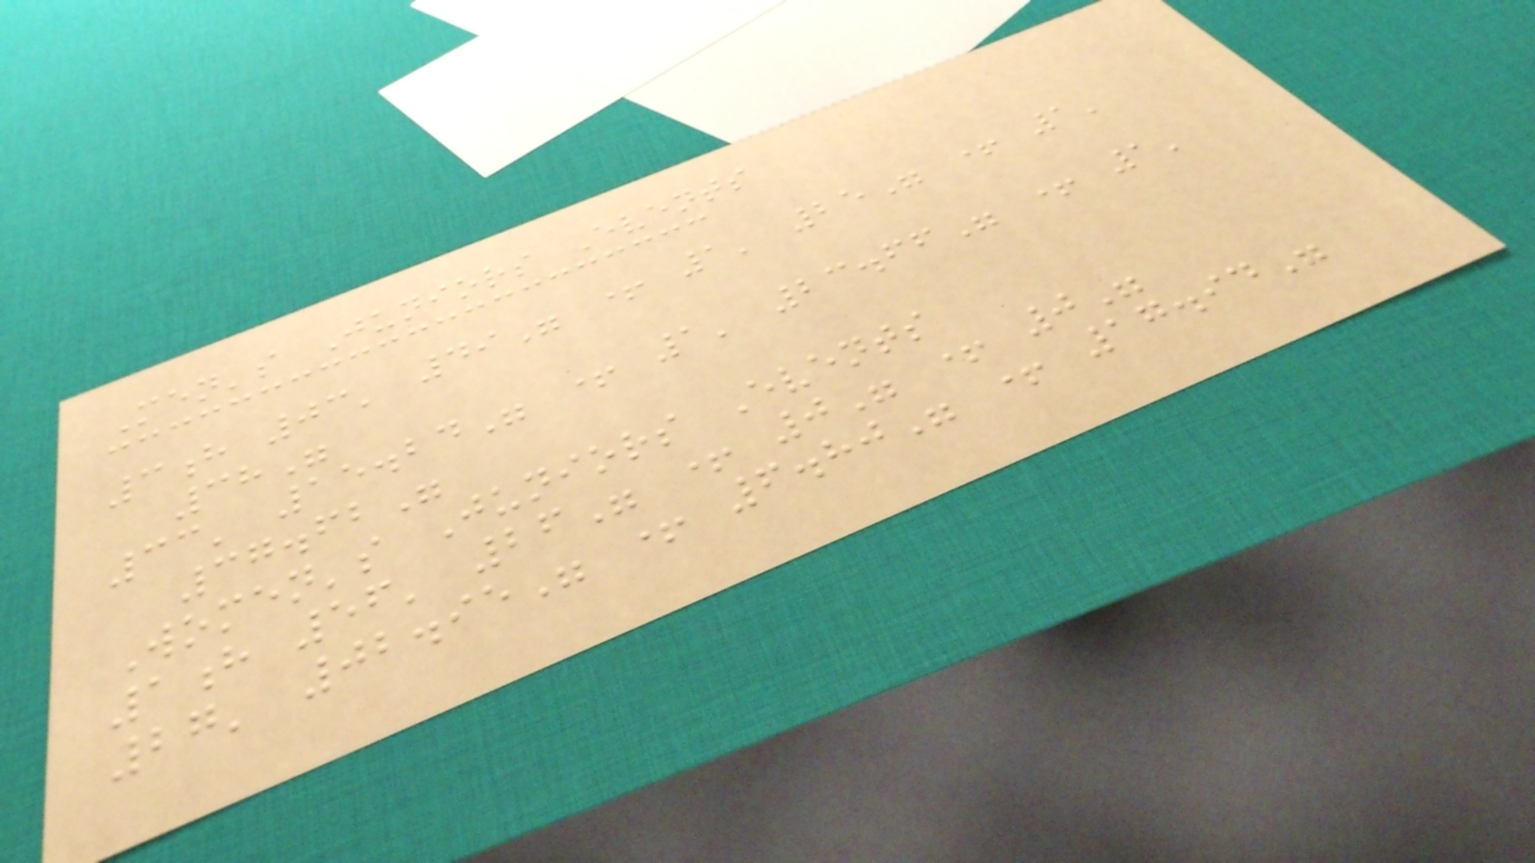Men's Juniors Events
3h 03' 49" + 1' 25" + 1'
38"
33' 15.24" + 1' 23.66" + 1'
37.62"
Women's Juniors Events
1h 56' 26" + 0" + 0"
27' 02.95" + 6.80" + 17.94"
